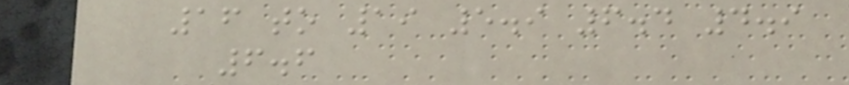16 to 19 5.9 6.4 4.9
6.6
